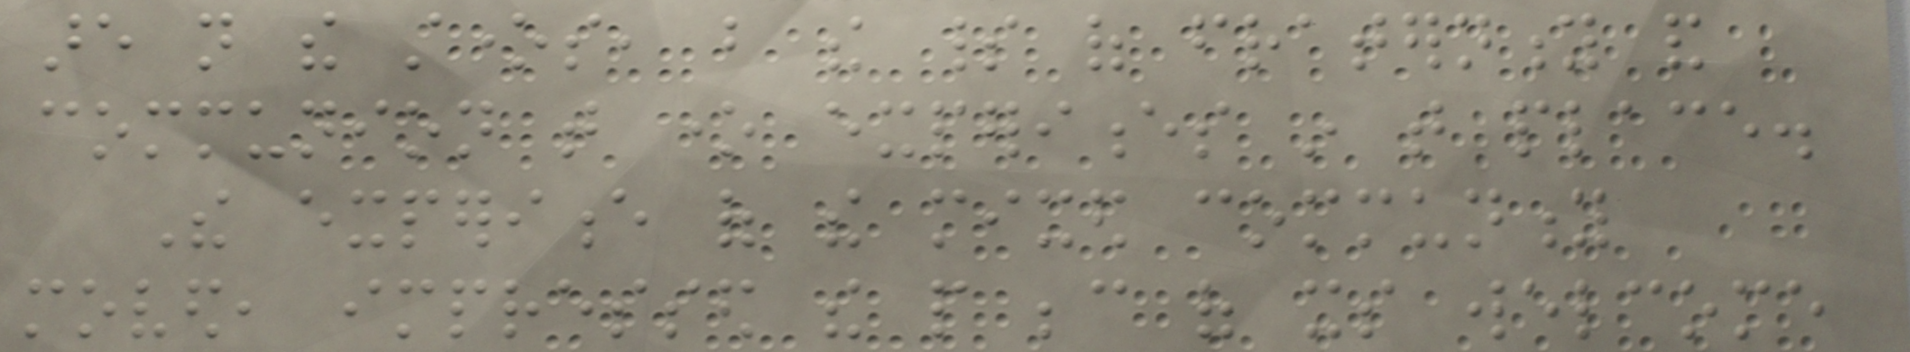are not the stones, but the spirit of fraternity and
communion that one experiences in that place.
The experience of the mixed community
moved, impressed the people because of its welcome
